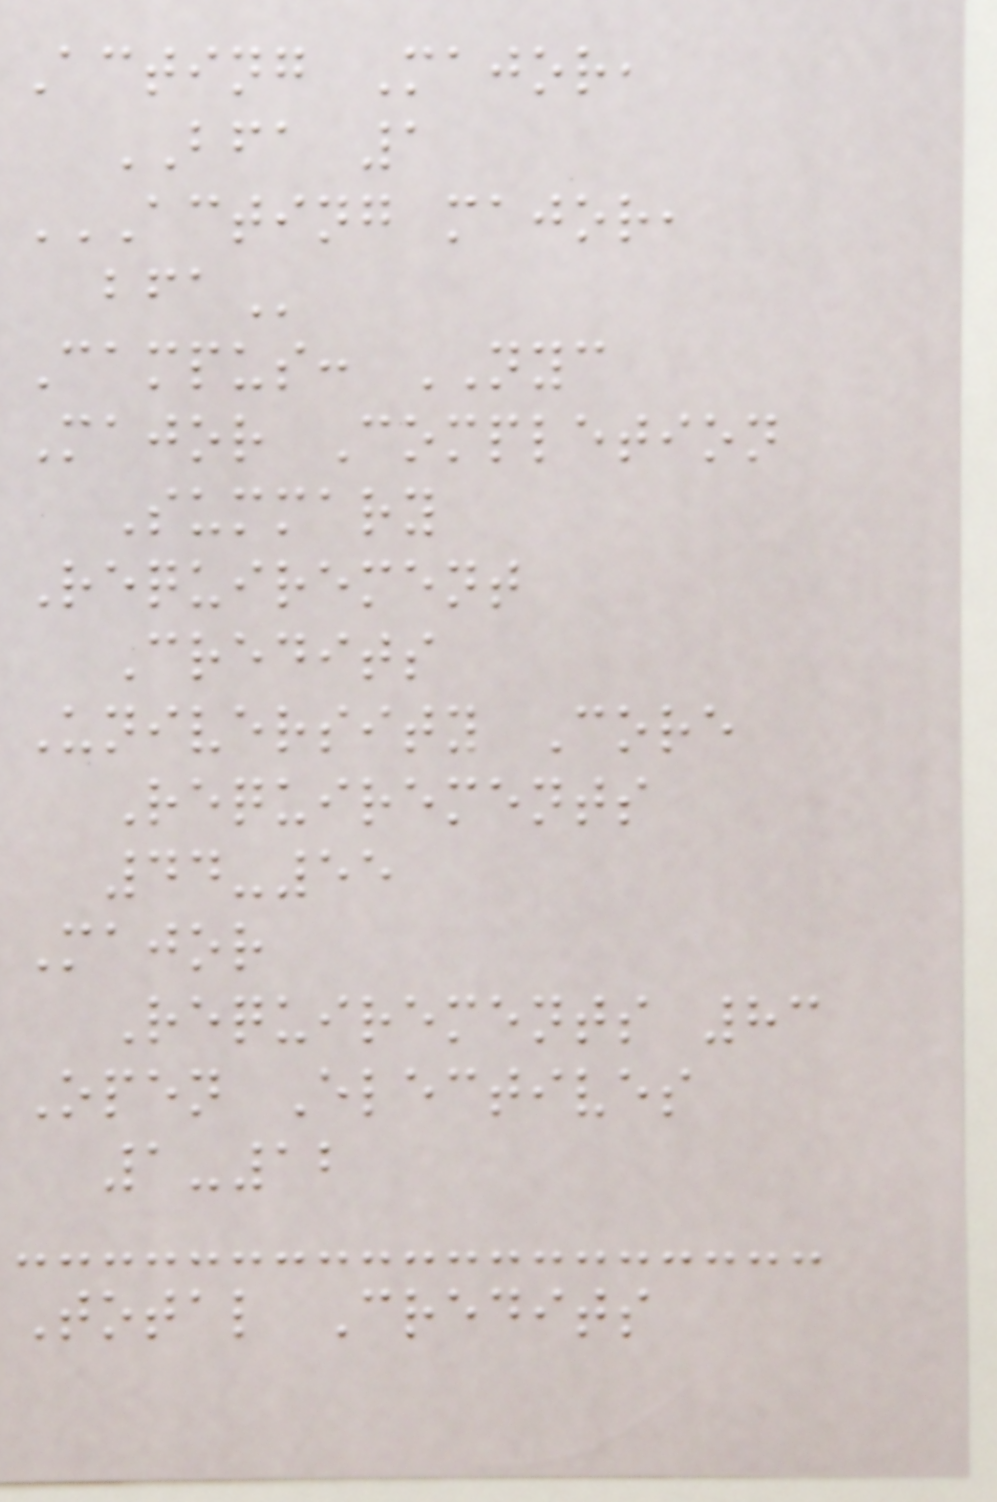Acting Major,
BFA 1
ACTING MAJOR,
BFA
Campus: NYC
Major Completion
Summary
Requirement
Credits
University Core
Requirements
44-55
Major
Requirements 83
Open Electives
1-12
Total Credits
